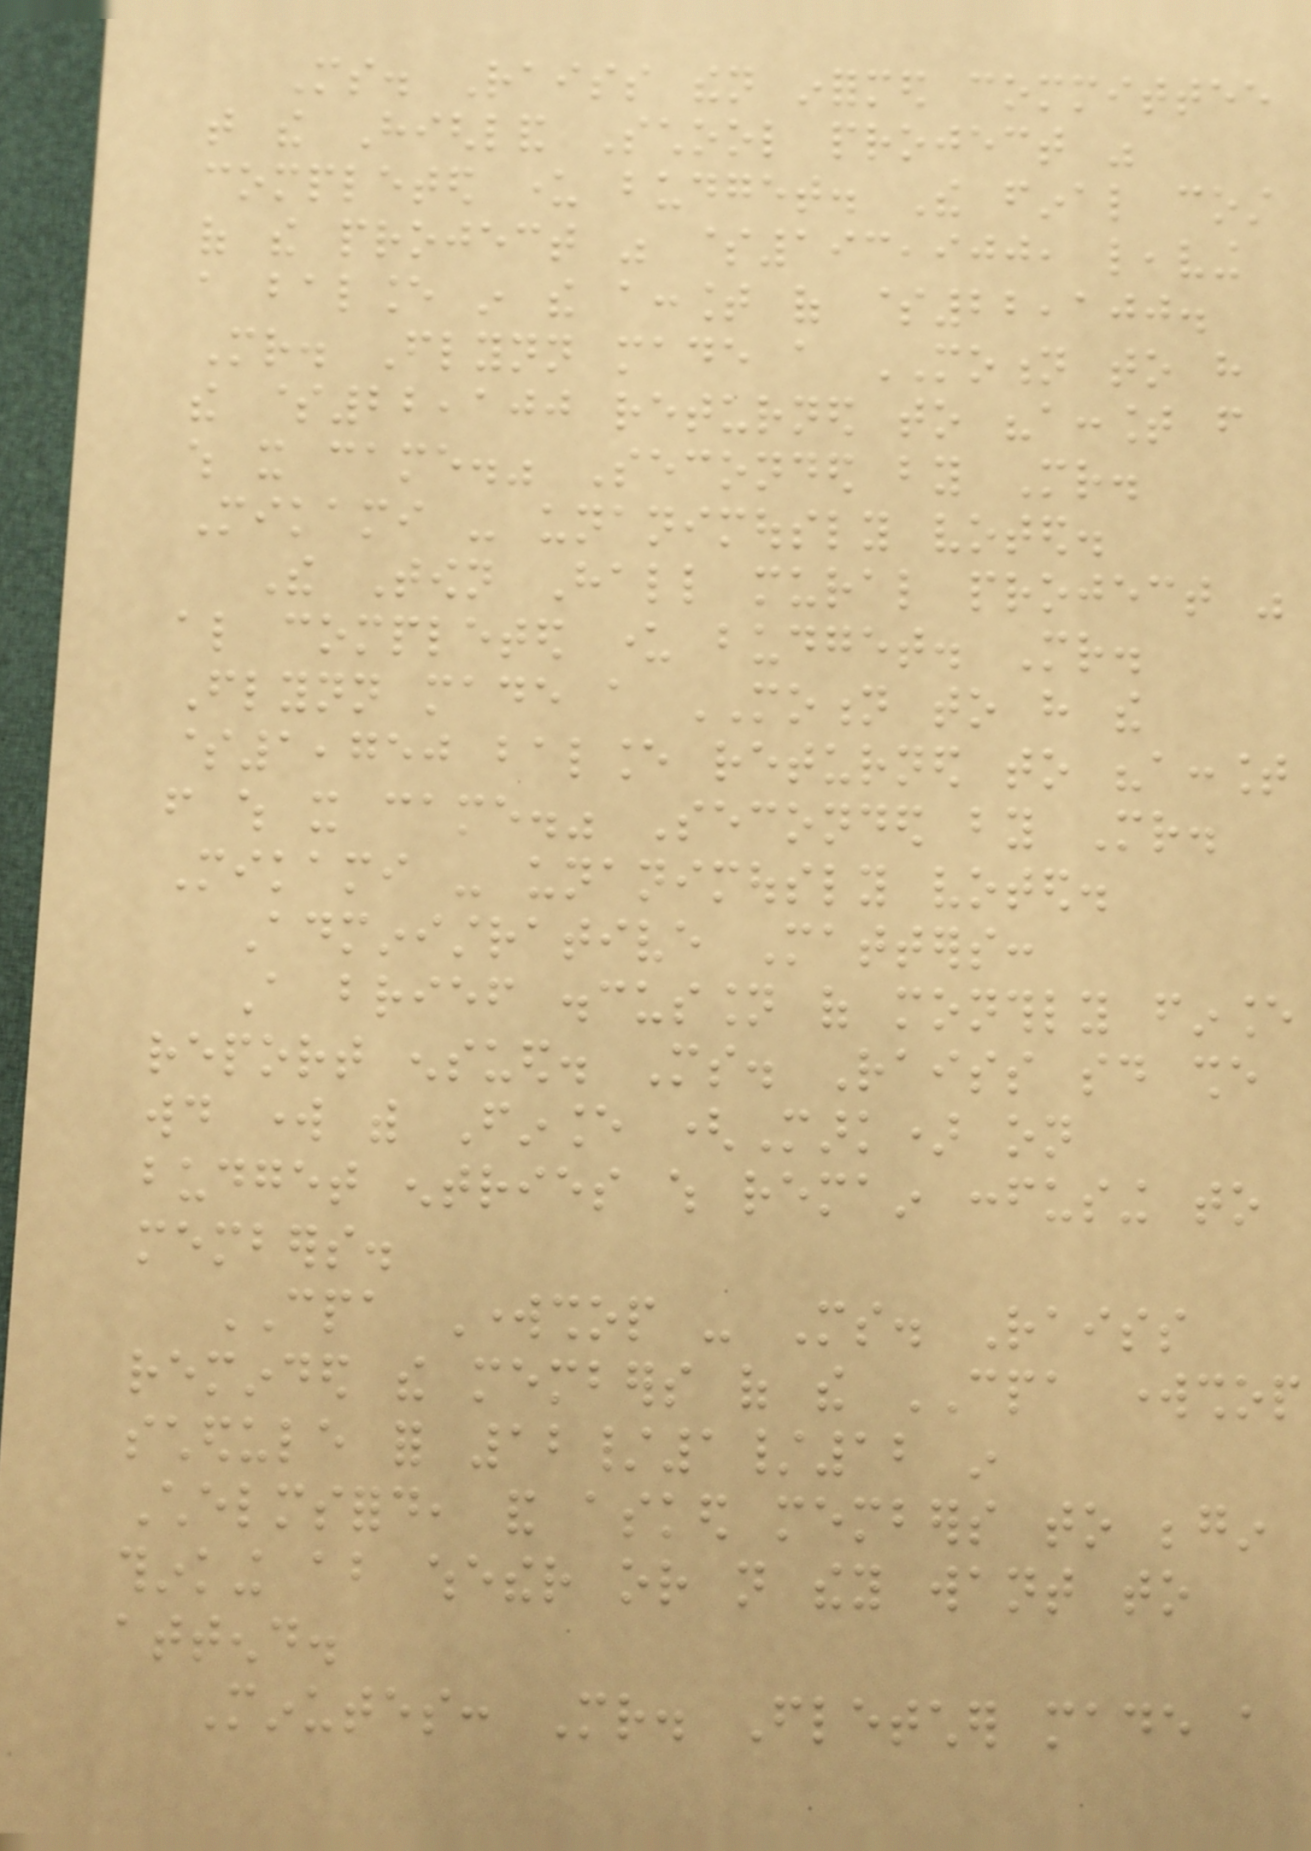Ms. Raiss then informed committee
that the Highland School project was
completed under budget. The final cost
of the project was $193,900, leaving
a balance in the account of $22,100.
Mr. Flynn made a MOTION to have
the $22,100 returned to "account from
which it came." Seconded by Mr.
Mikami - unanimously voted.
The Town Hall mural project was
also completed under budget. Mr.
Flynn made a MOTION to have the
$1,750 balance returned to "account
from which it came." Seconded by Mr.
Mikami - unanimously voted.
Administrative Matters:
A brief discussion of monthly finance
report ensued. Ms. Raiss said she
would work with Finance (Mark) on
budget entries which remain confusing to
members.
CPA Workshop - Ms. Raiss
reminded the members of the CPA workshop
schedule for 12/1/12 in
Chelmsford, and asked members to begin
thinking about whether or not they want to
attend.
Minutes: Mr. Fletcher made a
